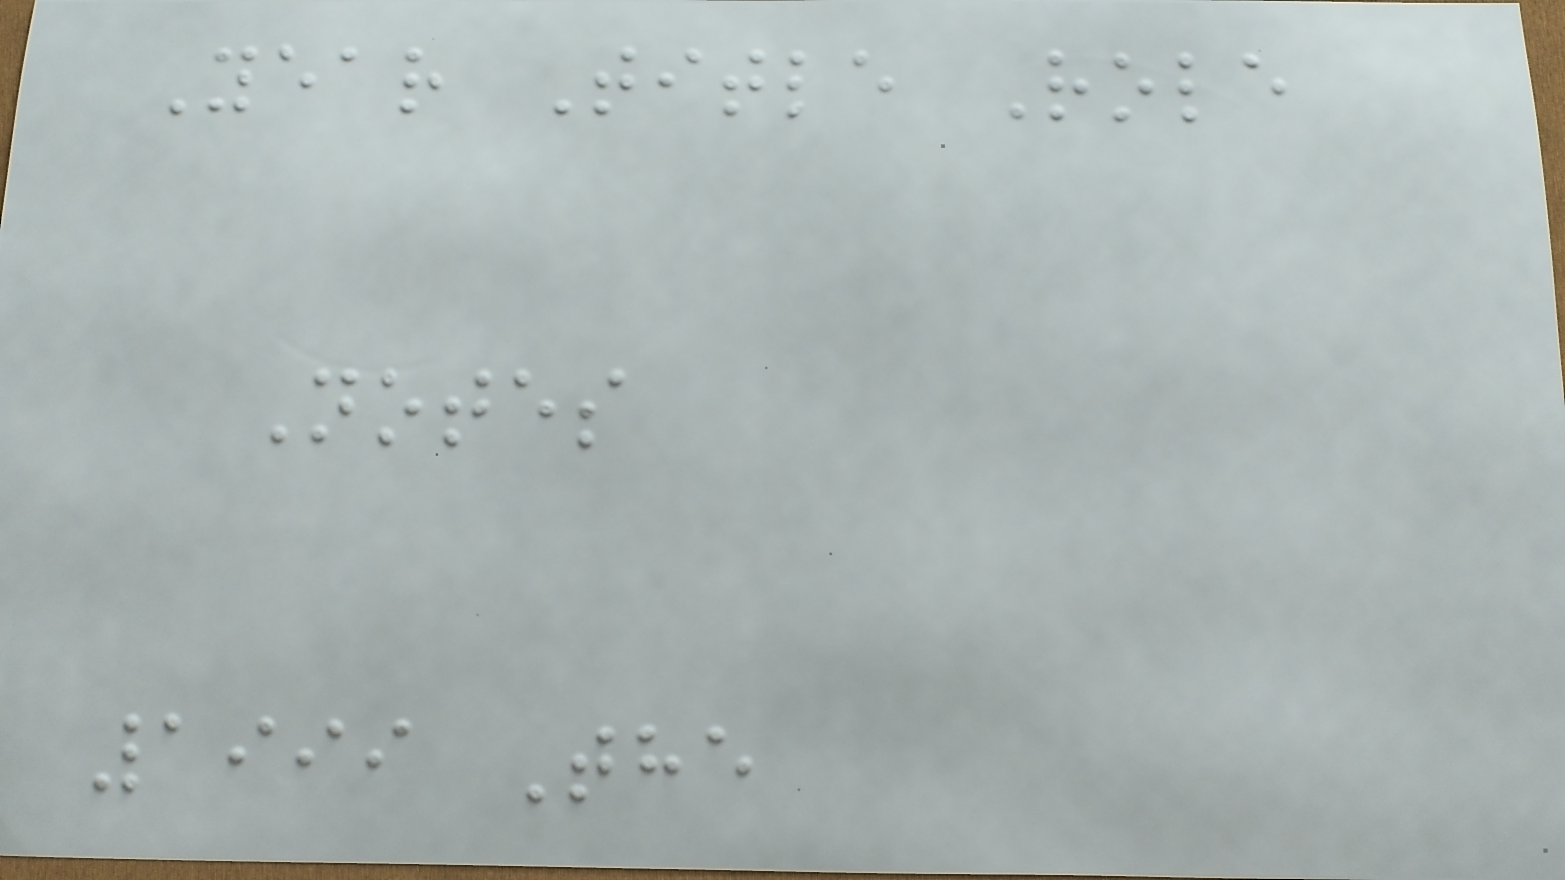Year Title Role
Notes
1999 The
